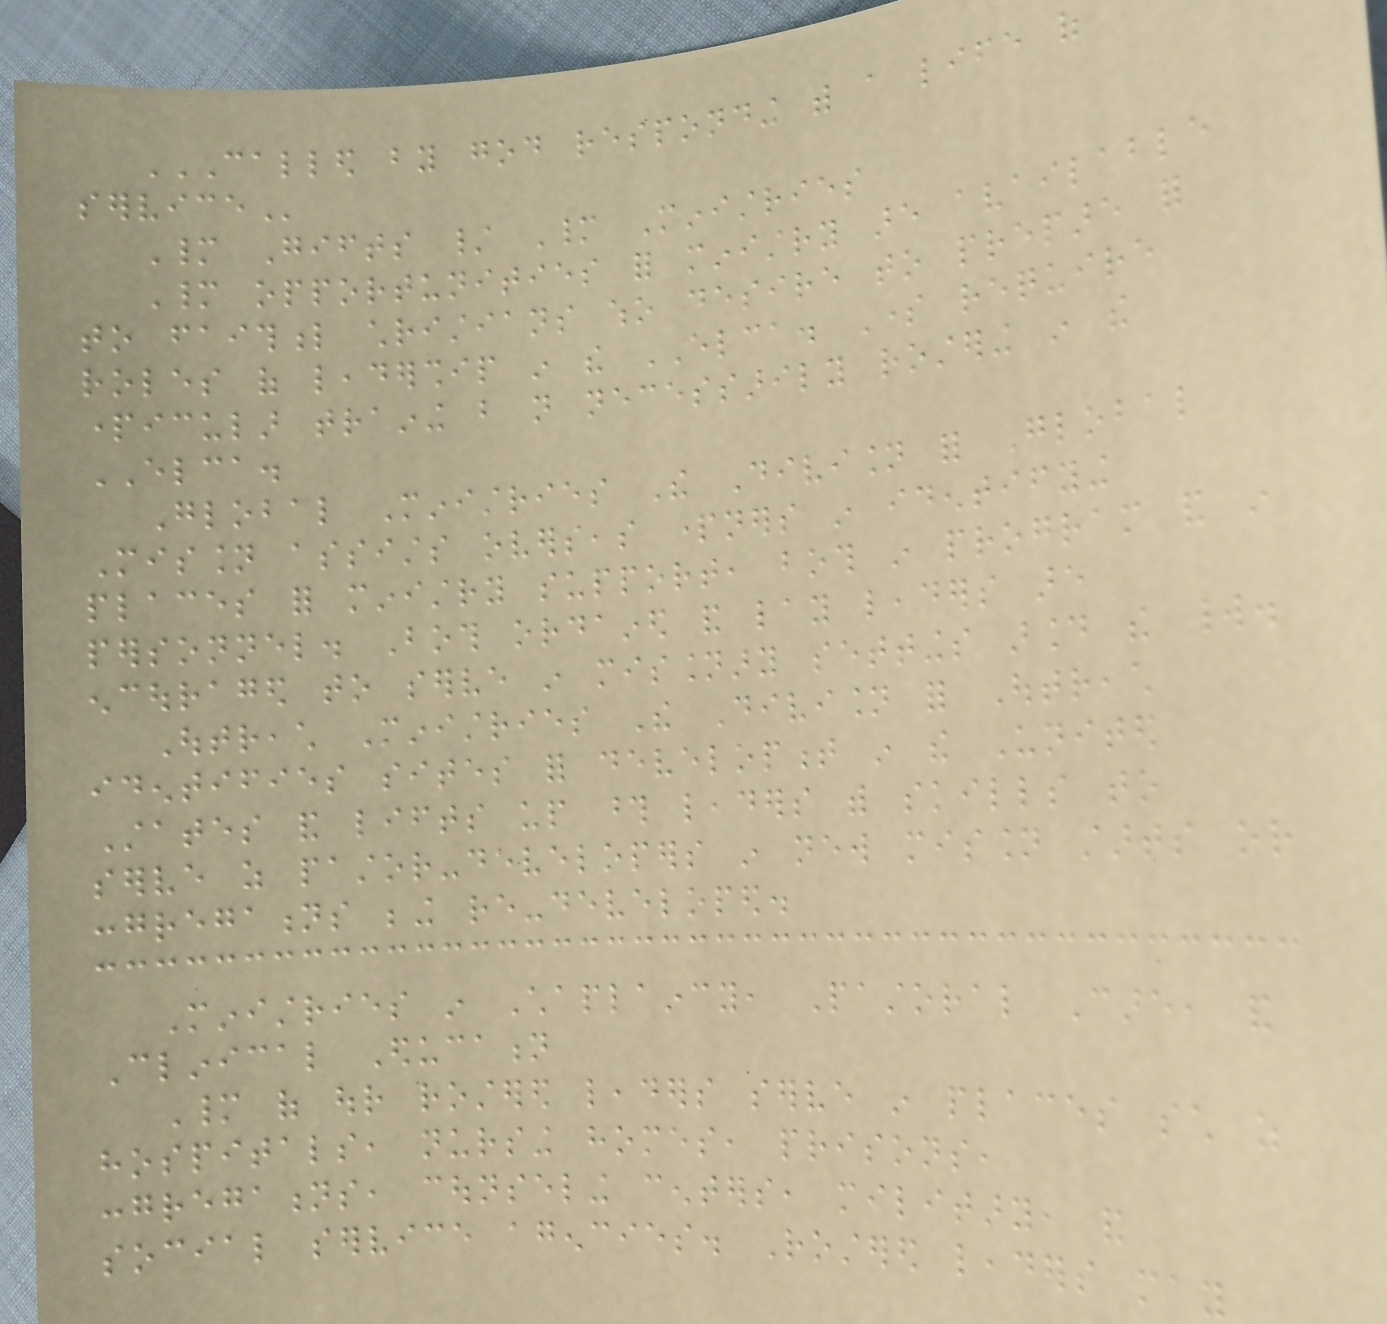CALLED BY GOD RESPONDING WITH A LIFE OF
SERVICE
Many Gifts / Many Ministries
Many opportunities for ministry are available
to faithful christians who desire to prepare for
roles of leadership in the ELCA. Some require
particular training but not necessarily rostering in the
ELCA.
Global Ministries The Division for Global
Mission assists overseas partners in identifying
places for ministry support, both in program and in
personnel. Both ordained and lay leaders are
encouraged to serve in missionary settings around the world.
Outreach Ministries The Division for Outreach
identifies sites for development in the United
States and lifts up those leaders with skills to
serve as pastor-developers in new mission starts or
congregations being re-developed.
Ministries in Chaplaincy, Pastoral Care, and
Clinical Education
Many of our rostered leaders serve in places such as
hospitals, nursing homes, prisons,
congregations, counseling centers, military, and
social service agencies. Rostered leaders may
